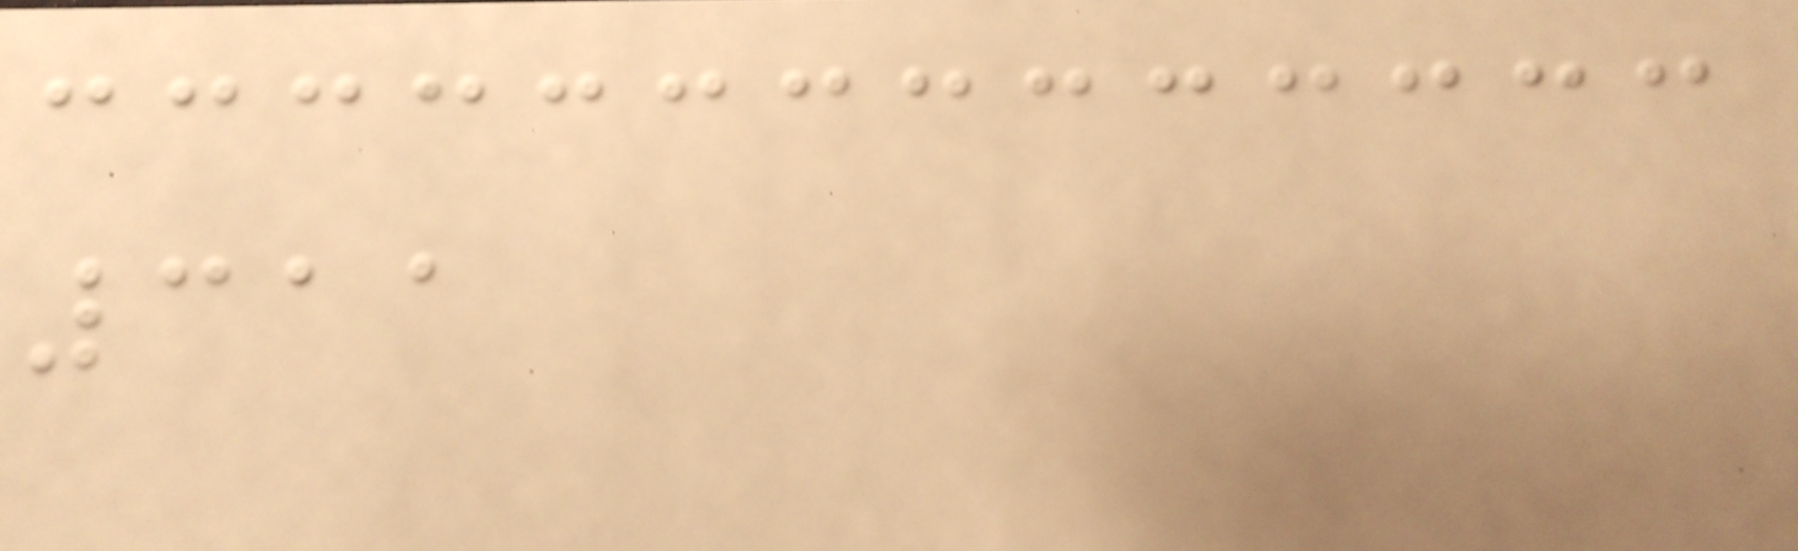311
